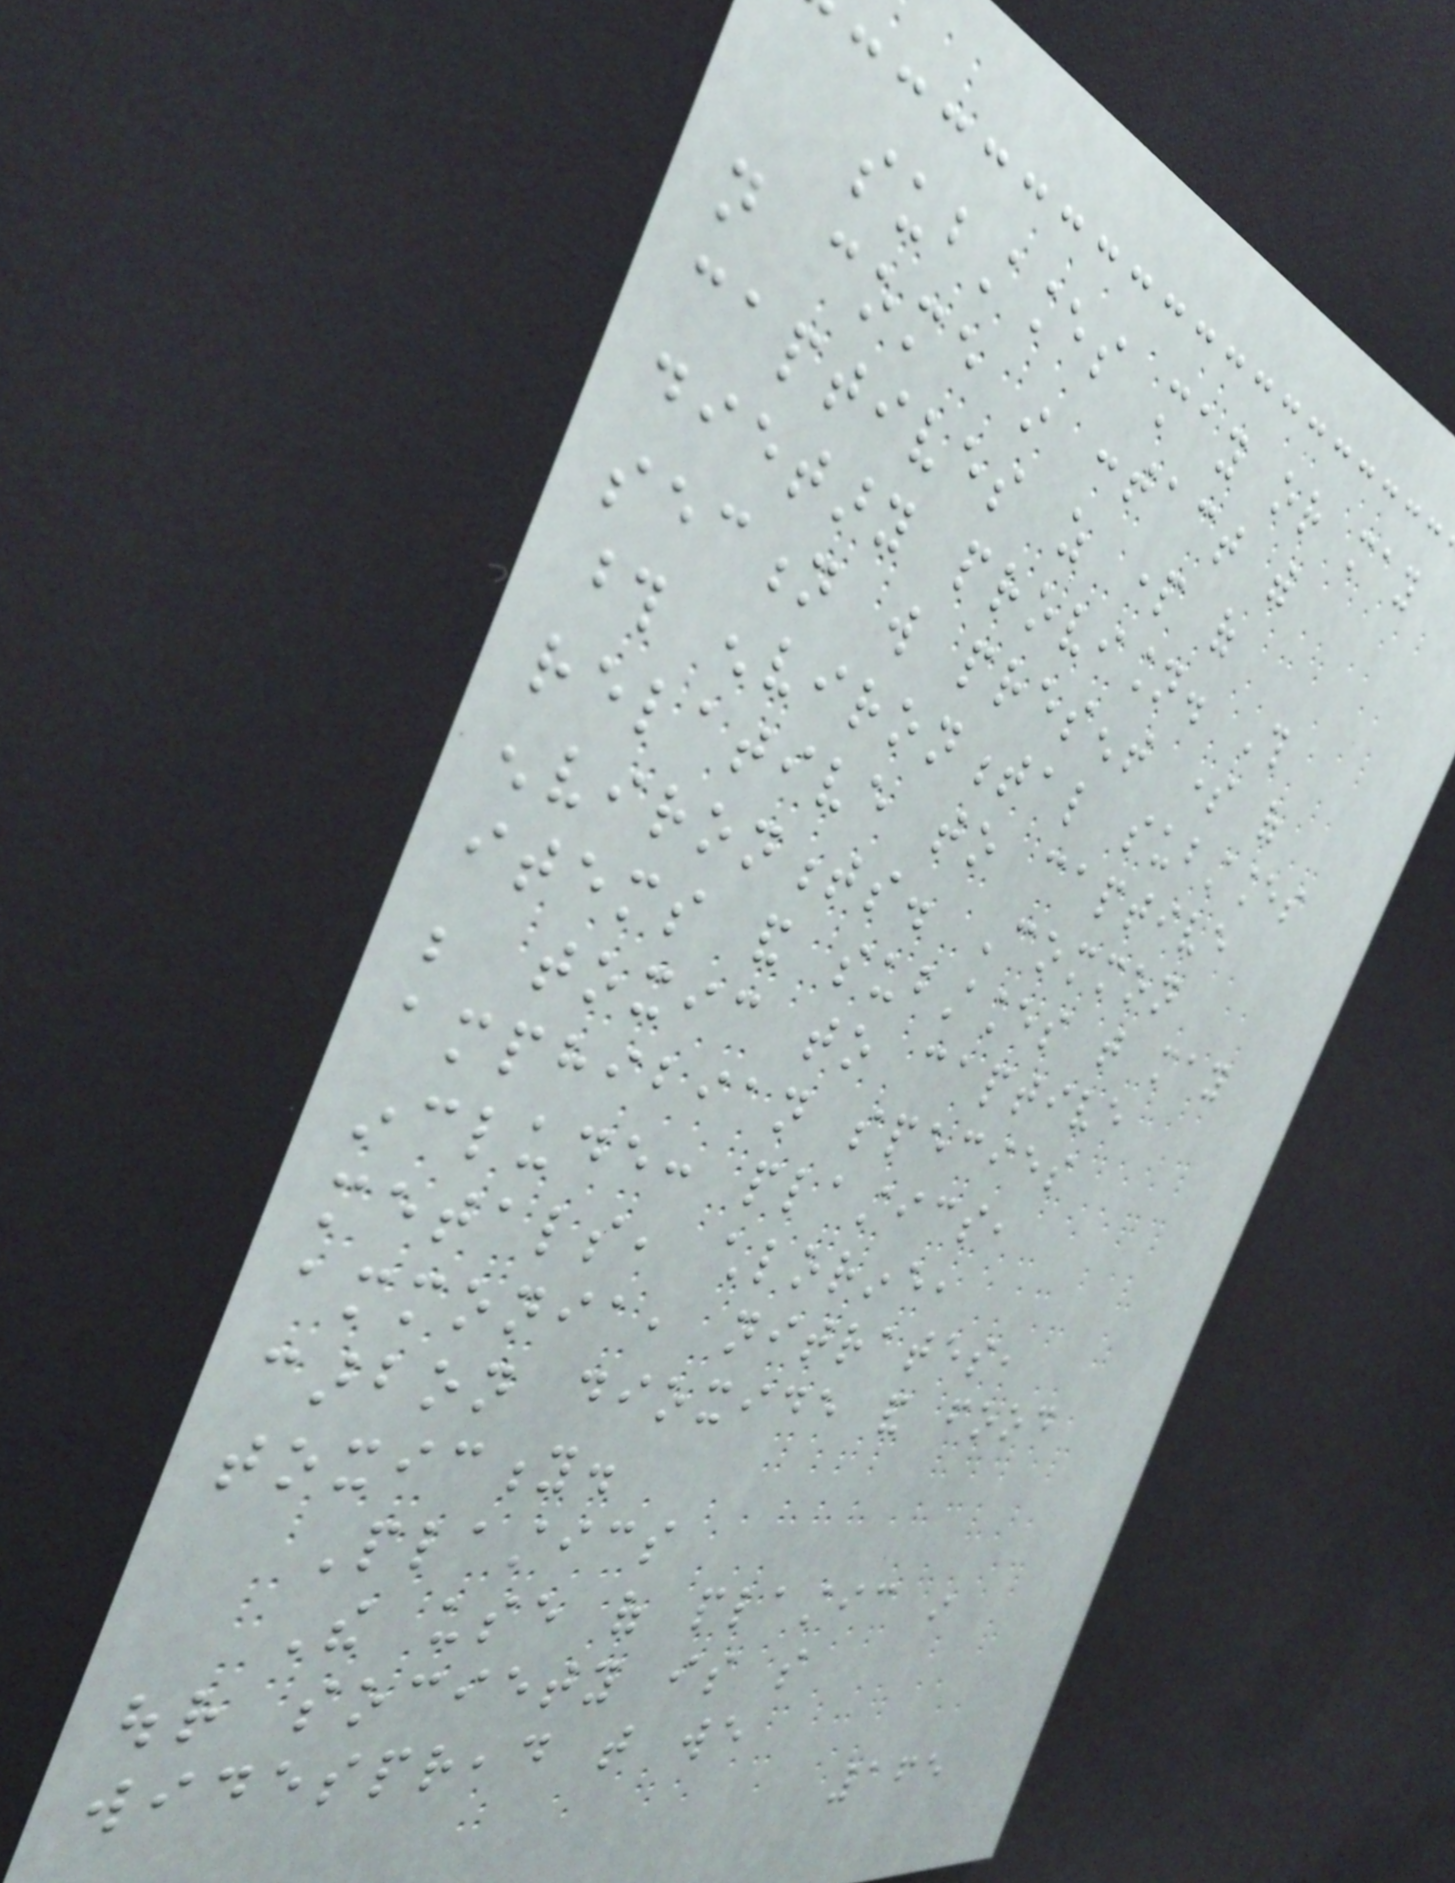substances may or may
not come in contact with
captives as part of
dietary provision. This
section will present some of
those environmental substances
relative to captive
environments. Common
items and substances that may
be toxic to captive
amphibian species
include: plastics,
metals, chlorine,
ammonia, nitrates,
carbon dioxide and food
toxicity.
Plastics
The use of plastic in
our society is so
widespread that we
165
